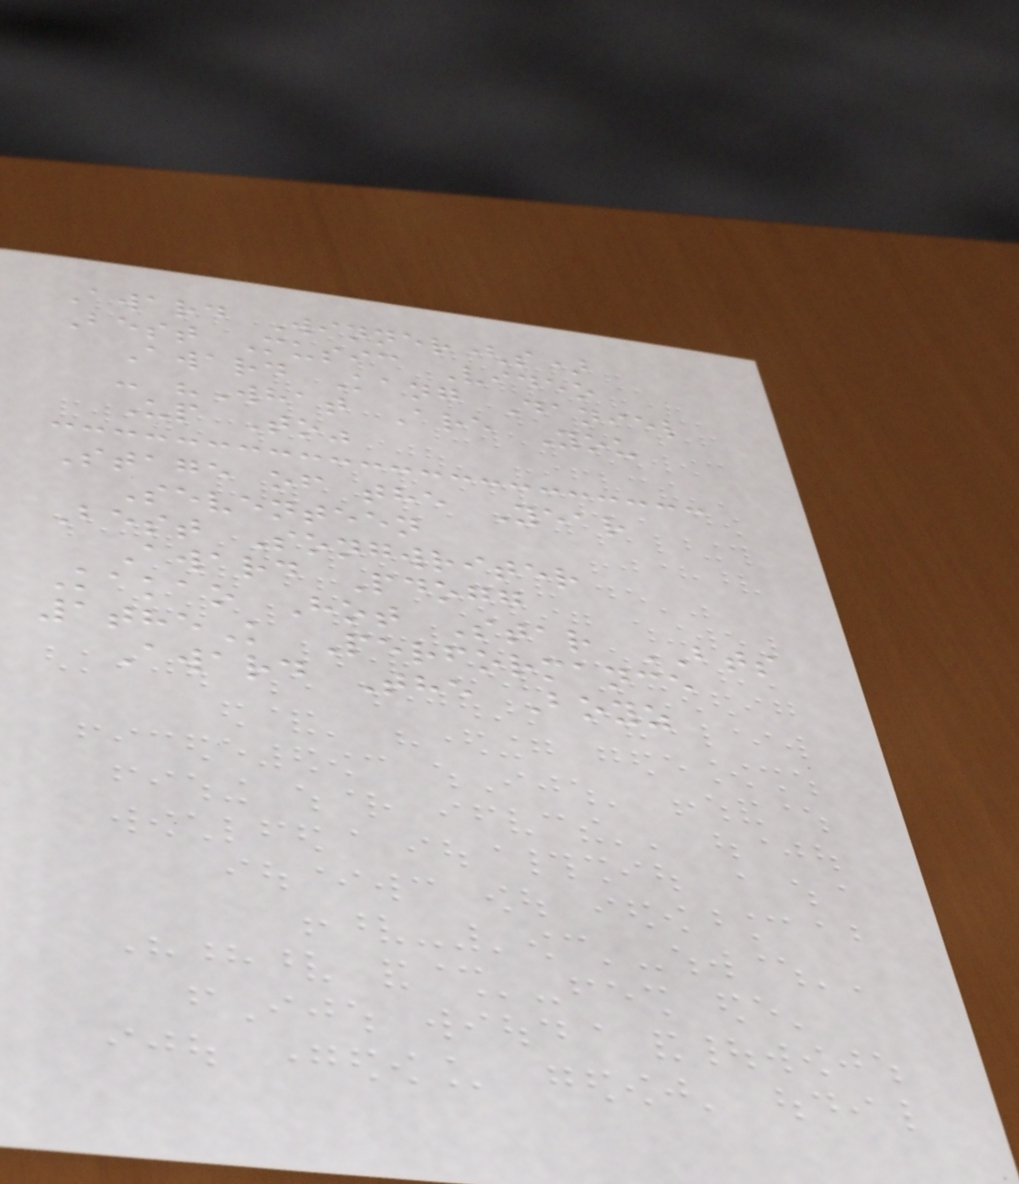Award Winner(s)
Best Music Video
Award Kang Daniel
- "What Are You
Up To"
Stage of the Year
Seventeen
Best Songwriter
Award Pdogg
Kakao Hot Star BTS
1theK Performance
Award The Boyz
